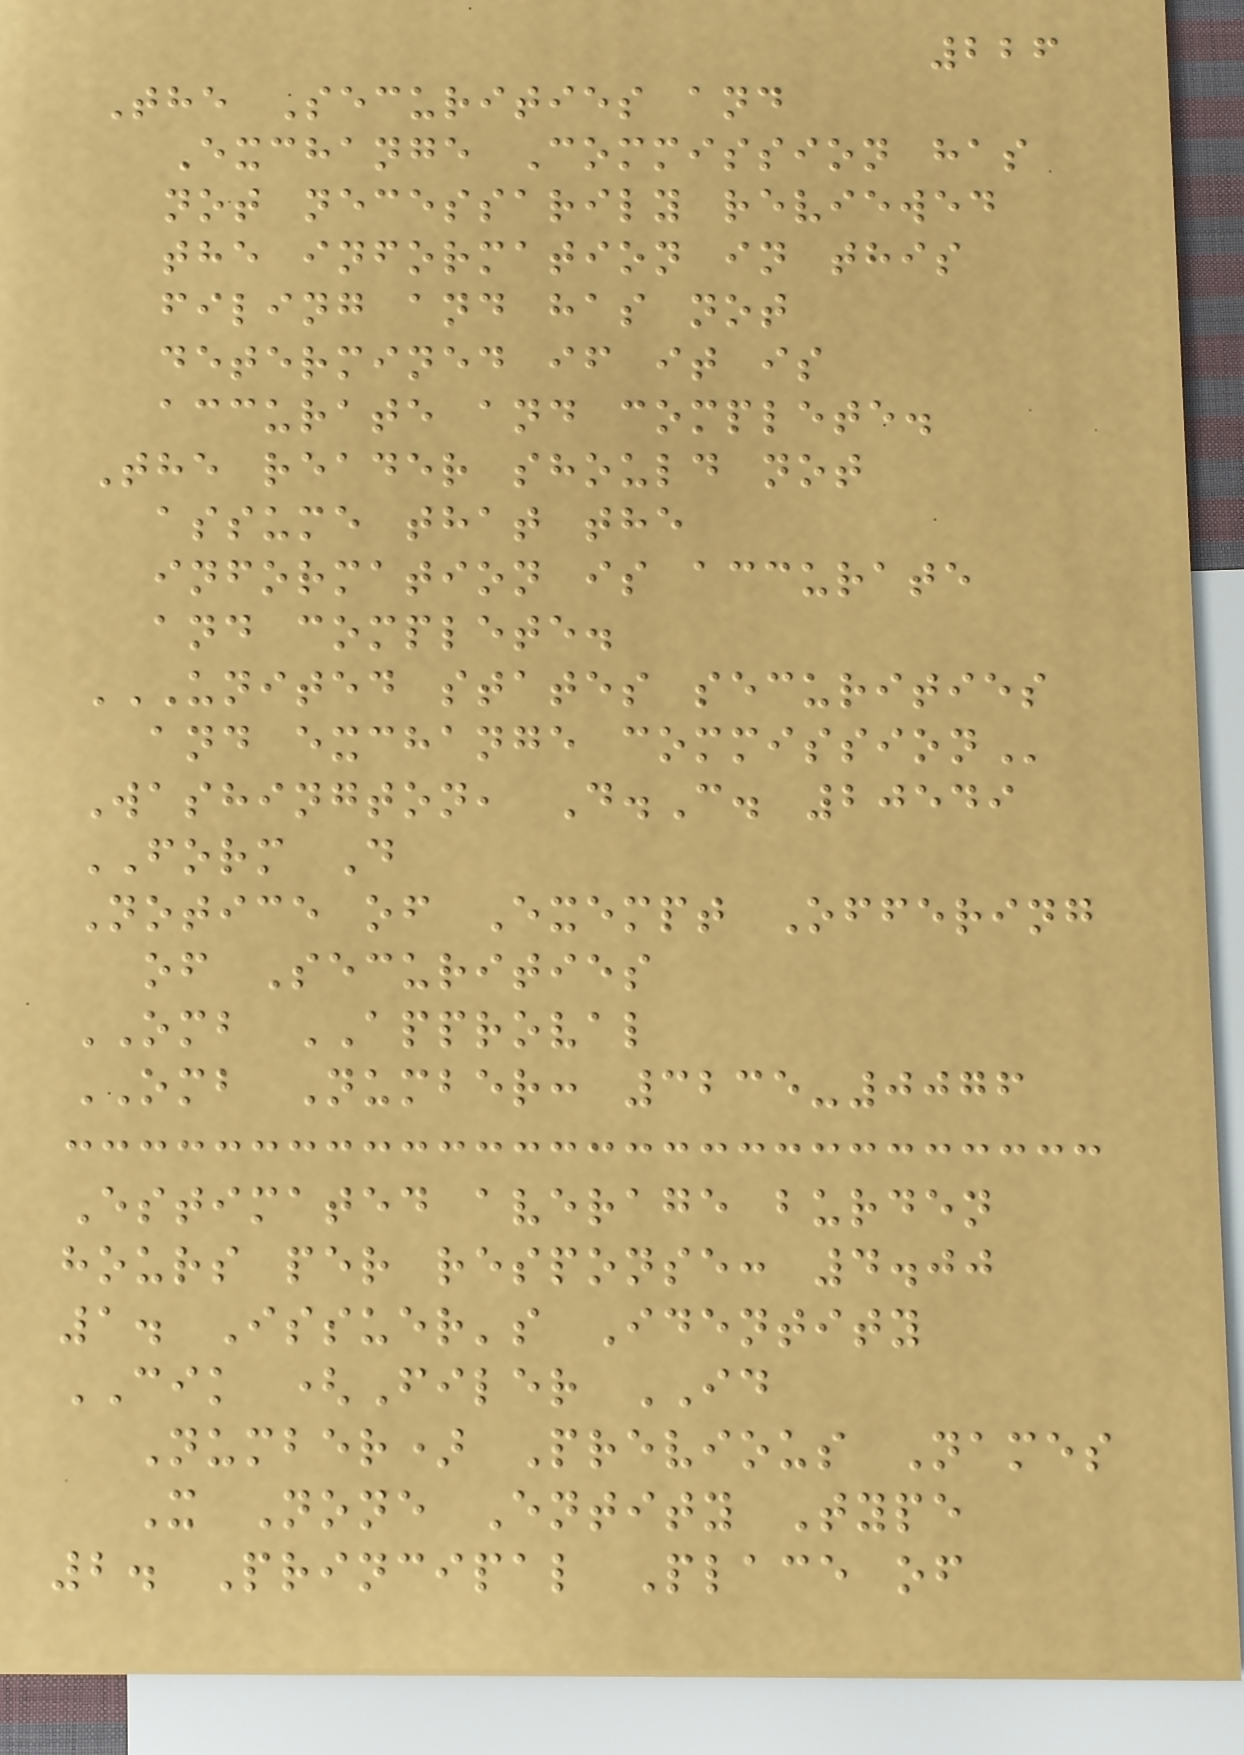226
The Securities and
Exchange Commission has
not necessarily reviewed
the information in this
filing and has not
determined if it is
accurate and complete.
The reader should not
assume that the
information is accurate
and complete.
UNITED STATES SECURITIES
AND EXCHANGE COMMISSION
Washington, D.C. 20549
FORM D
Notice of Exempt Offering
of Securities
OMB APPROVAL
OMB Number: 3235-0076
Estimated average burden
hours per response: 4.00
1. Issuer's Identity
CIK (Filer ID
Number) Previous Names
X None Entity Type
2. Principal Place of
